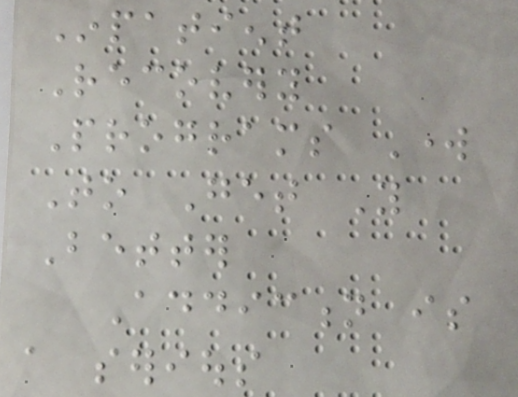Inpatient
Recovery
Programs Work
To Get You
Better
Addiction is
a serious
